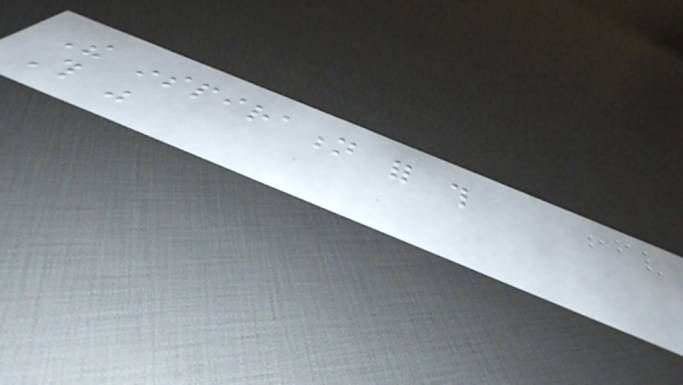The inspiration for this
This was
